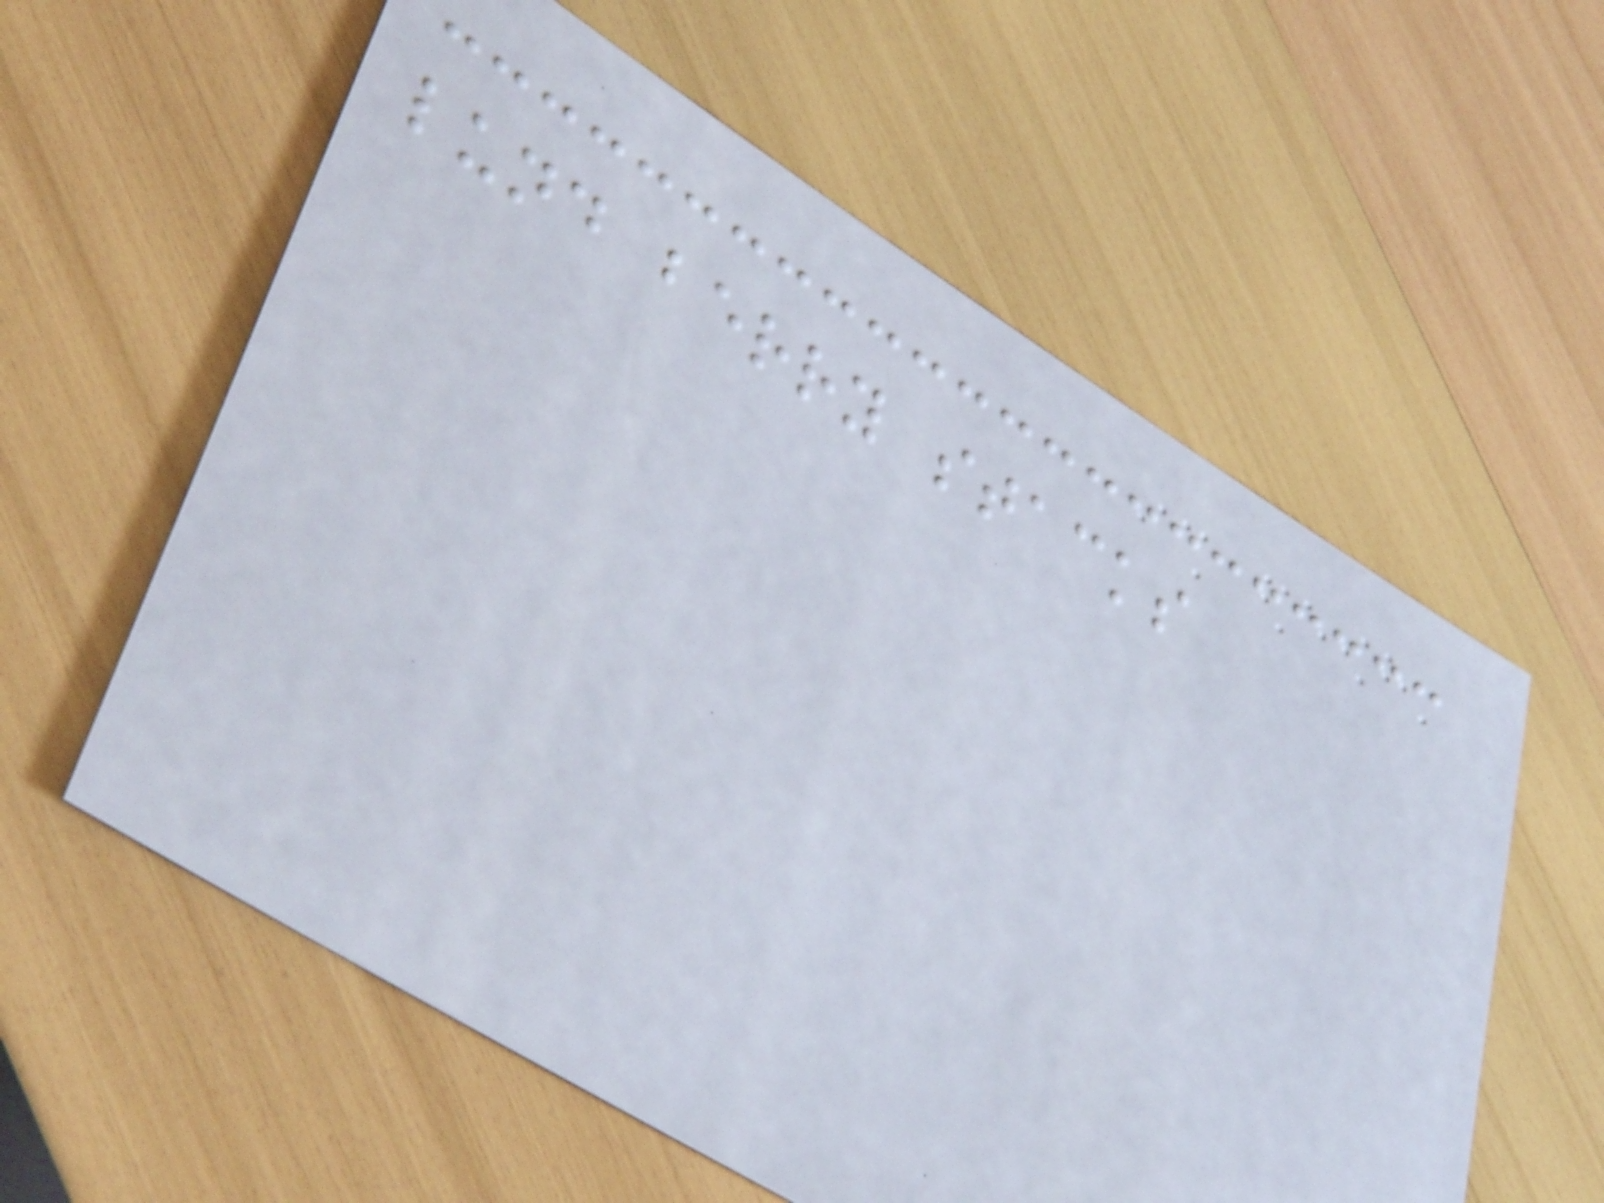lund berry stacks
